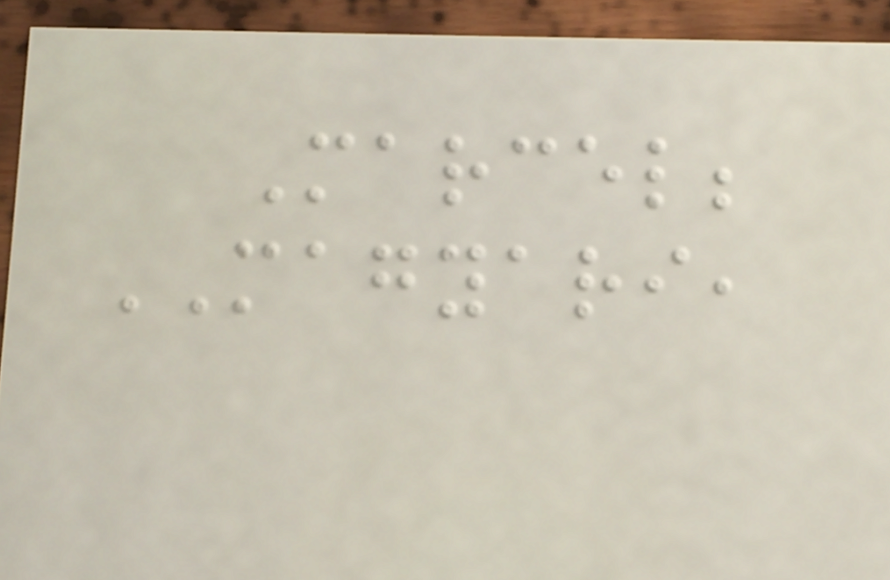Marcel;
MAGYARI,
